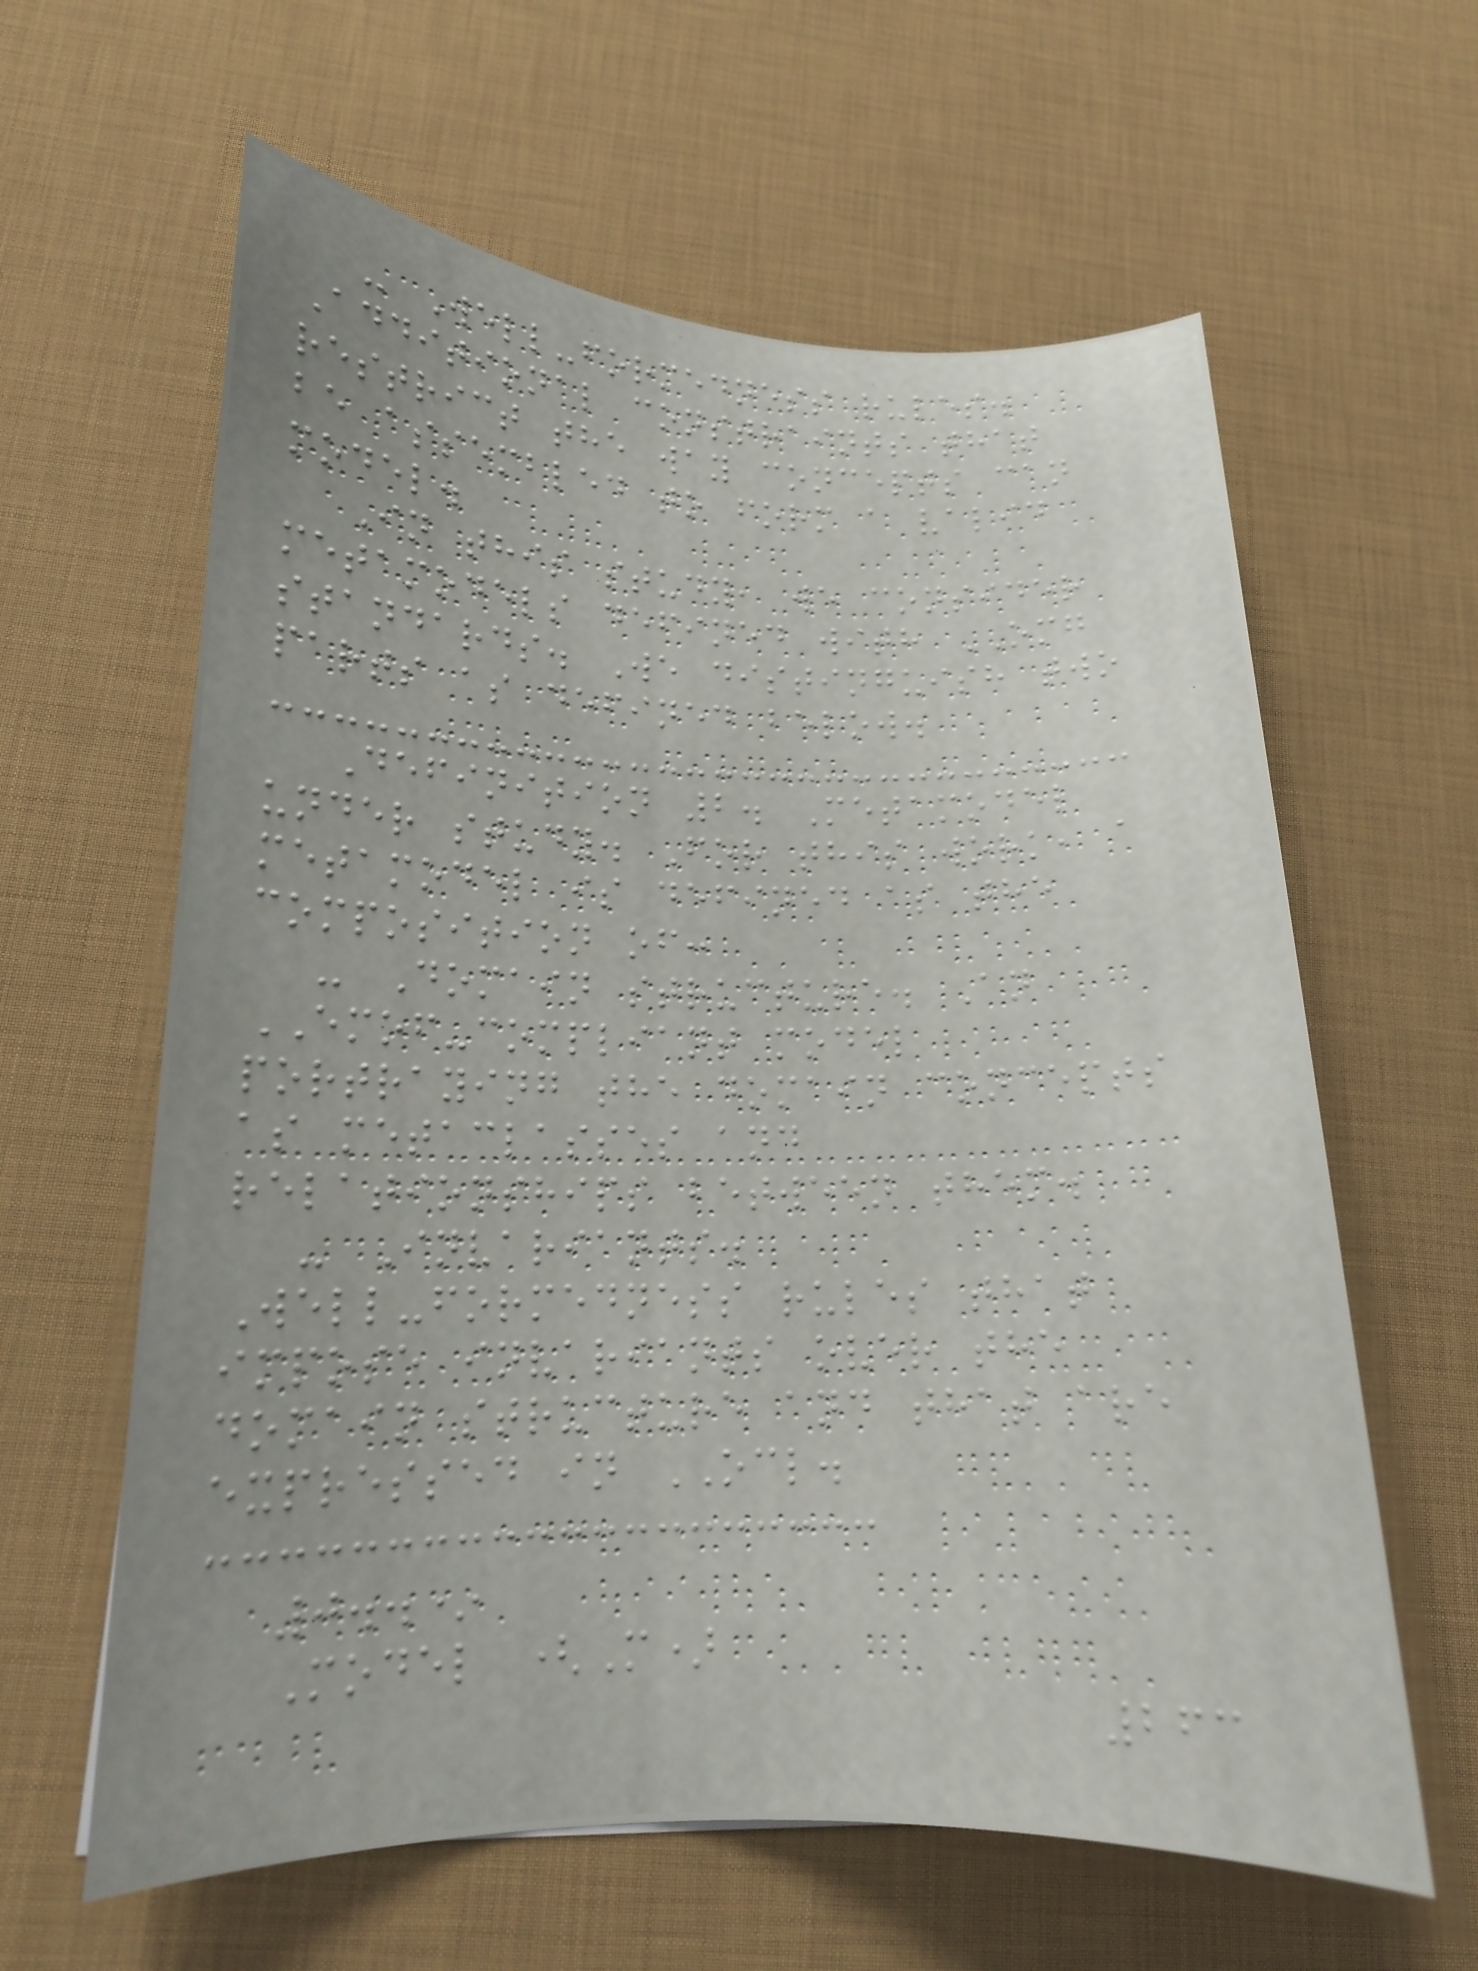- Well-formedness rules.
Additional constraints that
restrict the way concepts can
be assembled to form a valid
model.
In this study, we consider
metamodels defined with OMG
standards. We distinguish two
parts as defined below.
Definition 2. Metamodel
under study. For this work, a
metamodel is defined as the
composition of:
- Domain structure. An
EMOF-compliant model
portraying the domain concepts
as metaclasses and
relationships between them.
- Invariants.
Well-formedness rules that
impose invariants over the
domain structure and that are
expressed in OCL.
0..*
Model (M)
263
